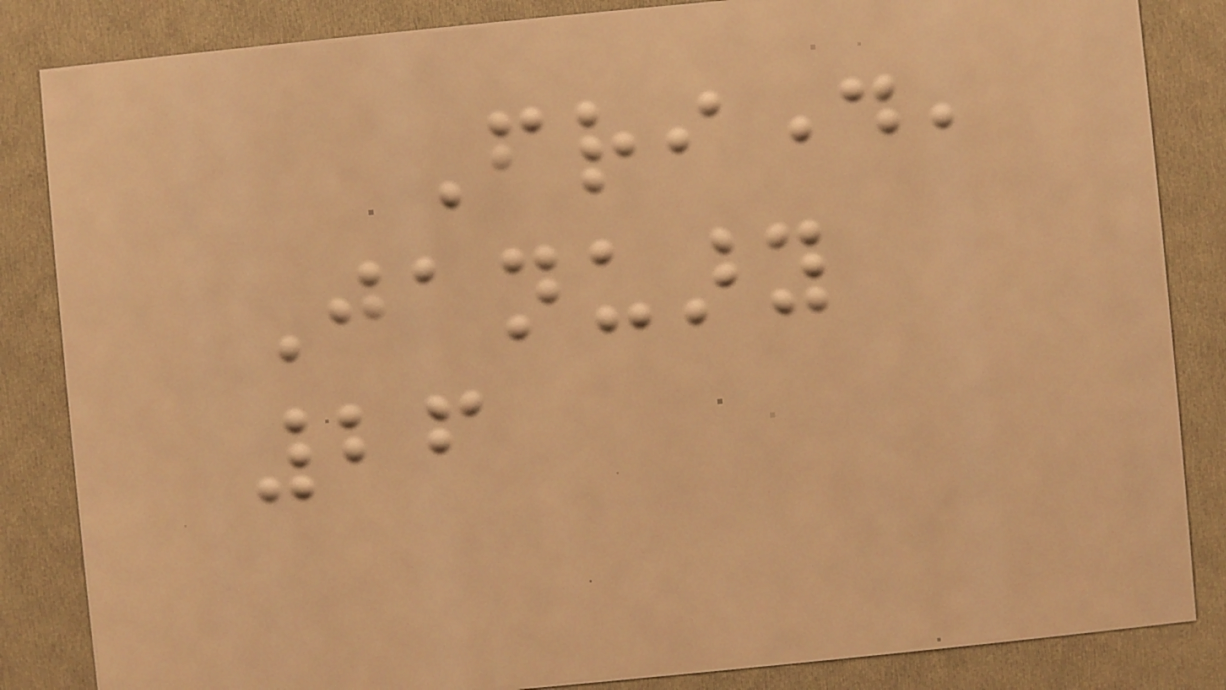Friday,
January
26
